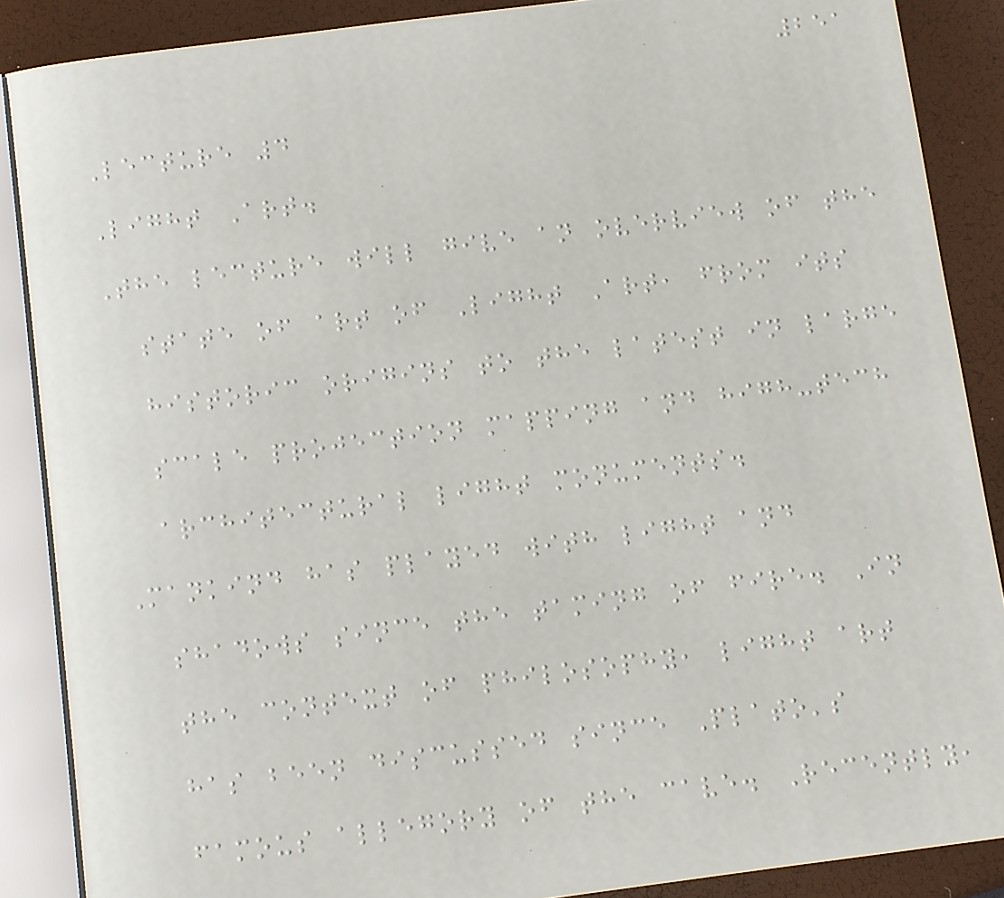251
Lecture 4
Light Art.
The lecture will give an overview of the
state of art of Light Art, from its
historic origins to the latest in large
scale projection mapping and high-tech
architectural light monuments.
Mankind has played with light and
shadows since the taming of fire. In
the context of philosophy, light art
has been discussed since Plato's
famous allegory of the cave. Recently,
